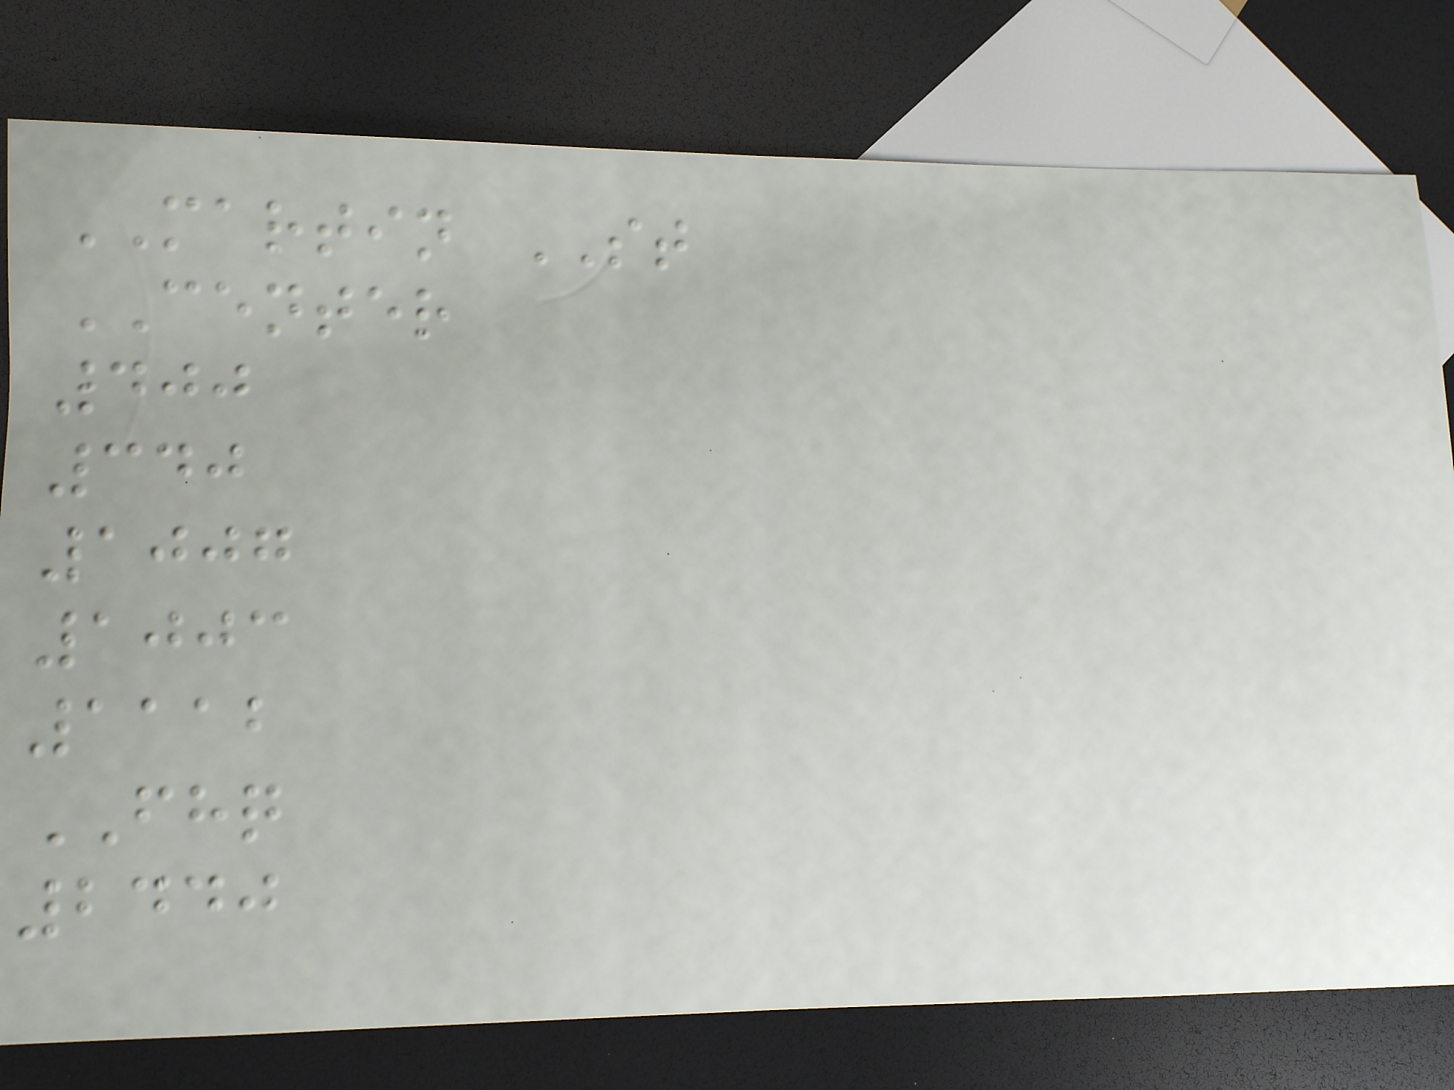MARTIN ST
CENTER
400
340
1007
1003
1112
FHQ
2440
